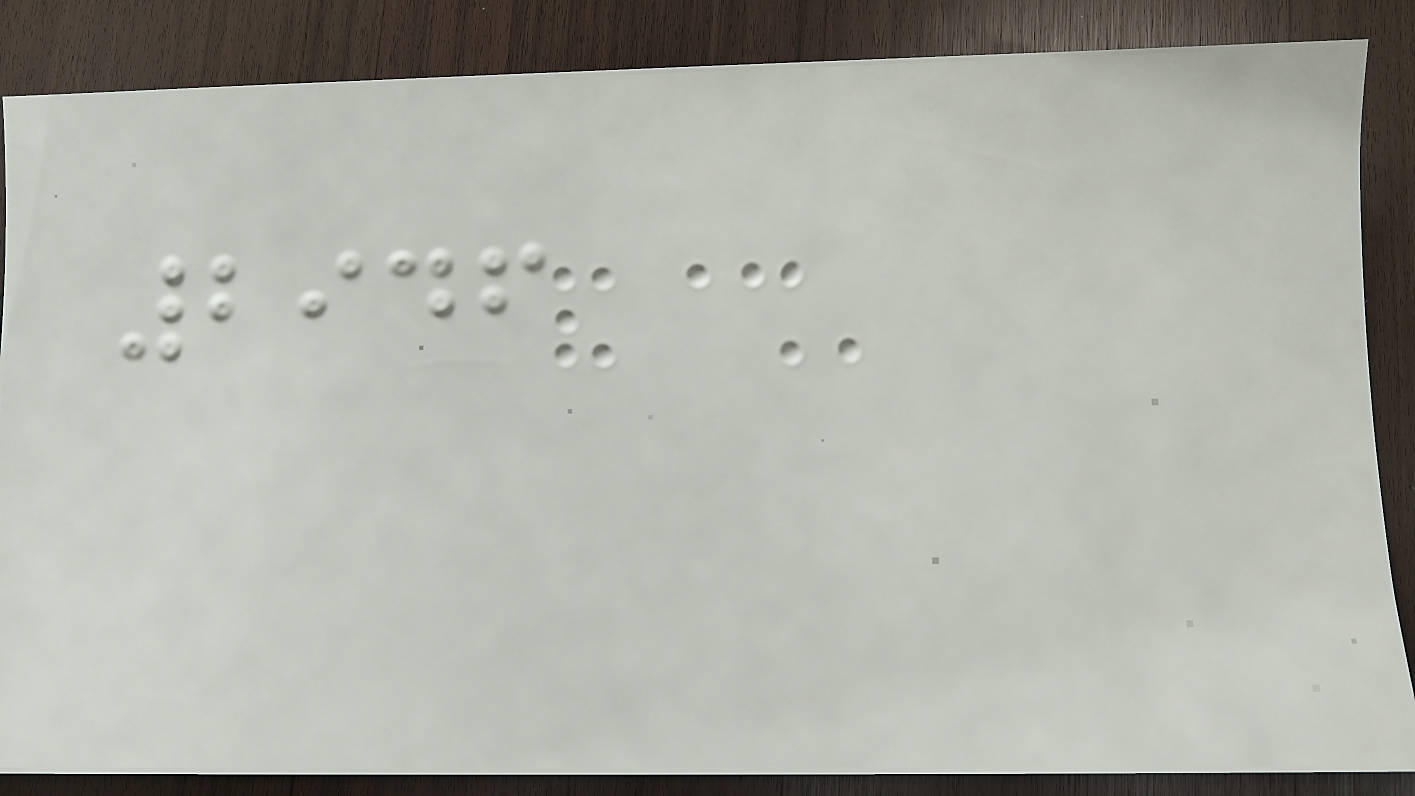2946
